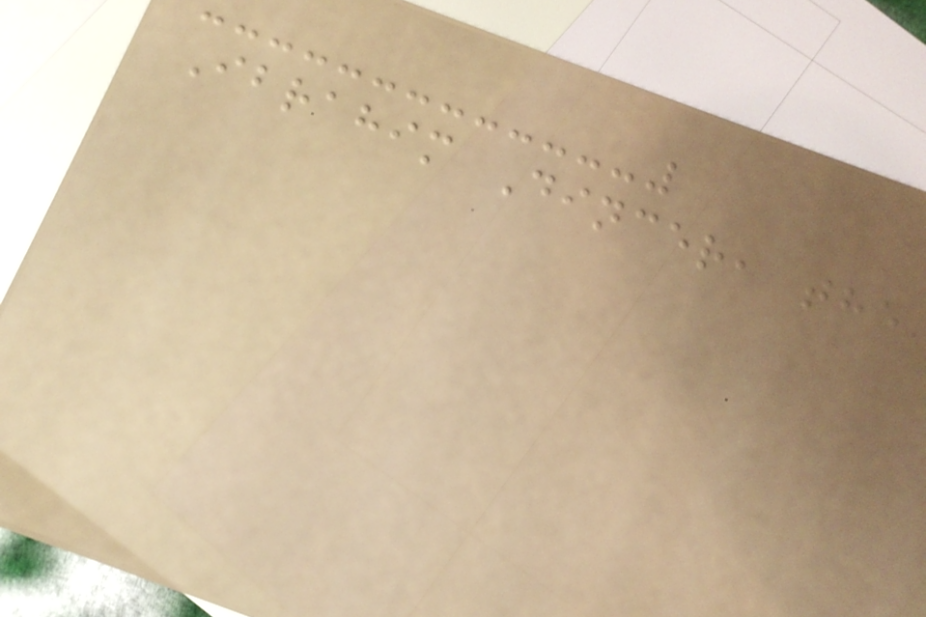Ibrahim Dincer, the
